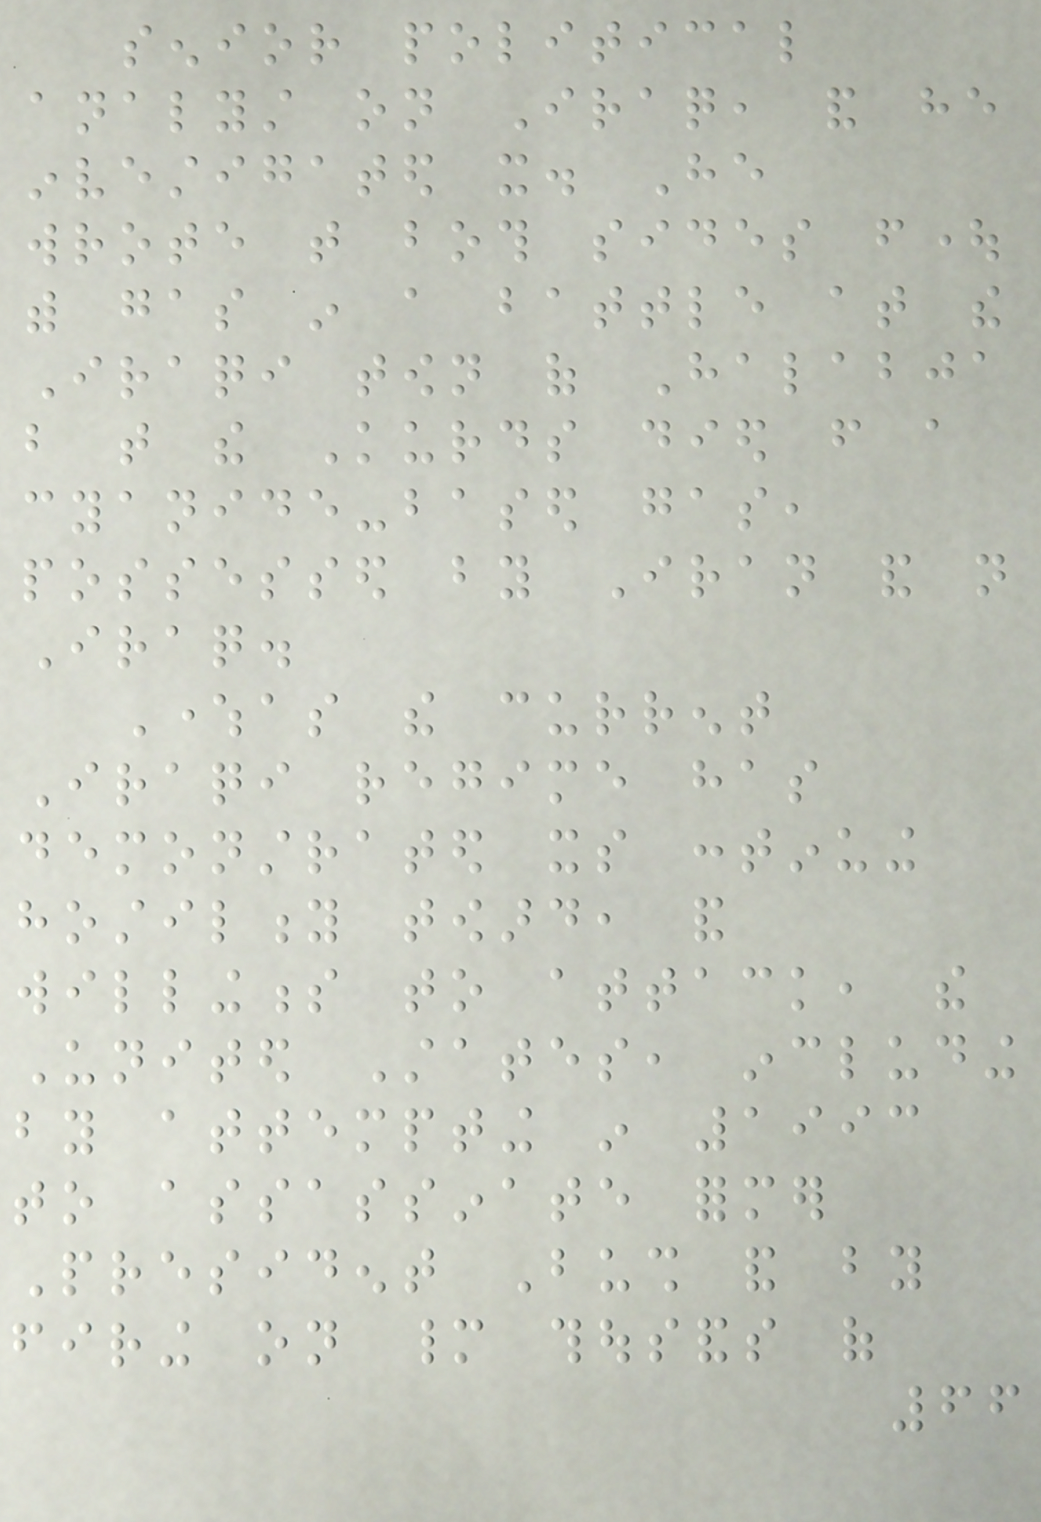senior political
analyst on Iraq, and he
investigated it. He
wrote that both sides fought
with gas in a battle at the
Iraqi town of Halabja
but that the Kurds died from a
cyanide-based gas,
possessed by Iran and not
Iraq.
Whereas the current
Iraqi regime has
demonstrated its continuing
hostility toward, and
willingness to attack, the
United States, including
by attempting in 1993
to assassinate former
President Bush and by
firing on many thousands of
66
